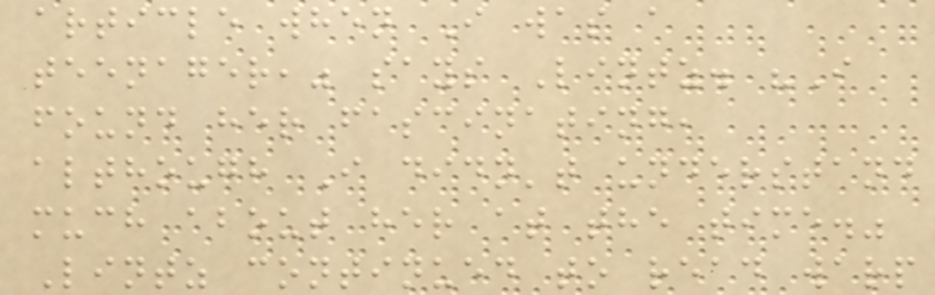article when I was a
teenager," says Lintz. "I
found her fascinating,
although I didn't understand
much about her at the time."
Lintz continued to read warp
